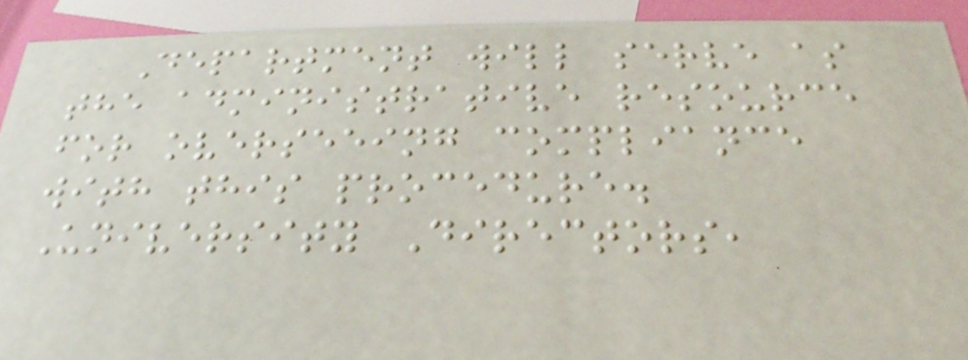Department will serve as
the administrative resource
for overseeing compliance
with this procedure.
University Directors,
